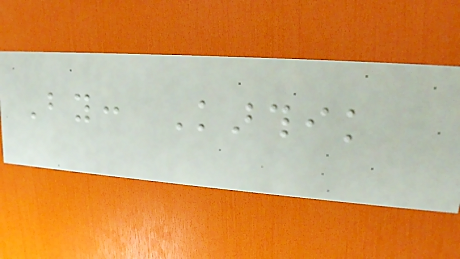By: Karthik
